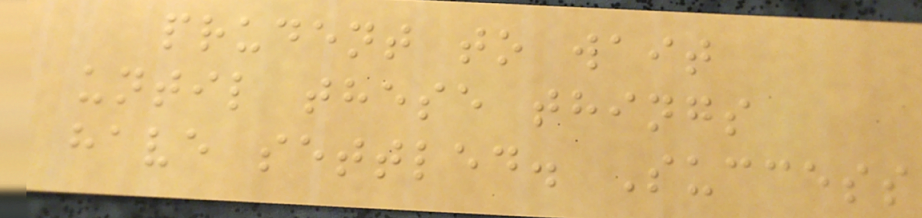prudent to wait
until these things
have settled. Success
